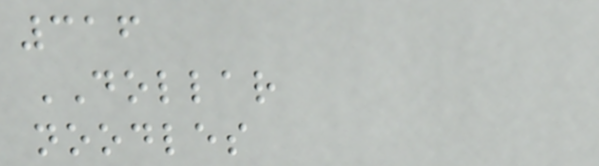316
DOLLAR
noodles
